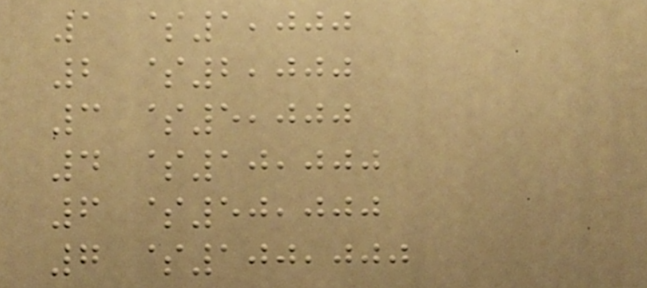1 $1,000
2 $2,000
3 $5,000
4 $10,000
6 $50,000
7 $100,000
